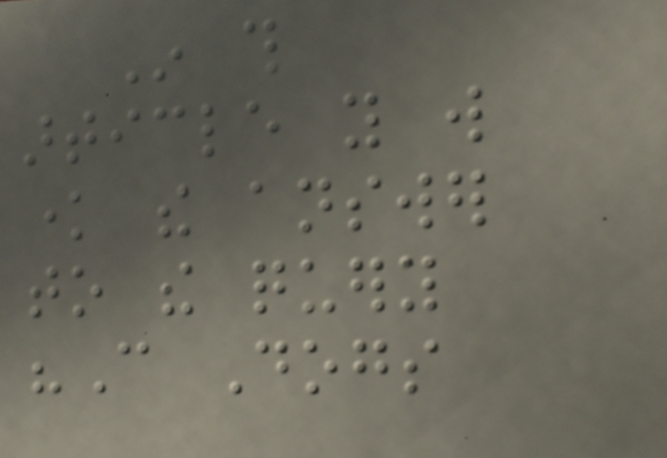In this
article you will
know the answer
to the query
"Can Dogs
